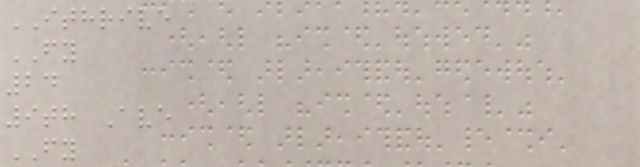ITHRIVE
FY
24
9th Ave
FY
